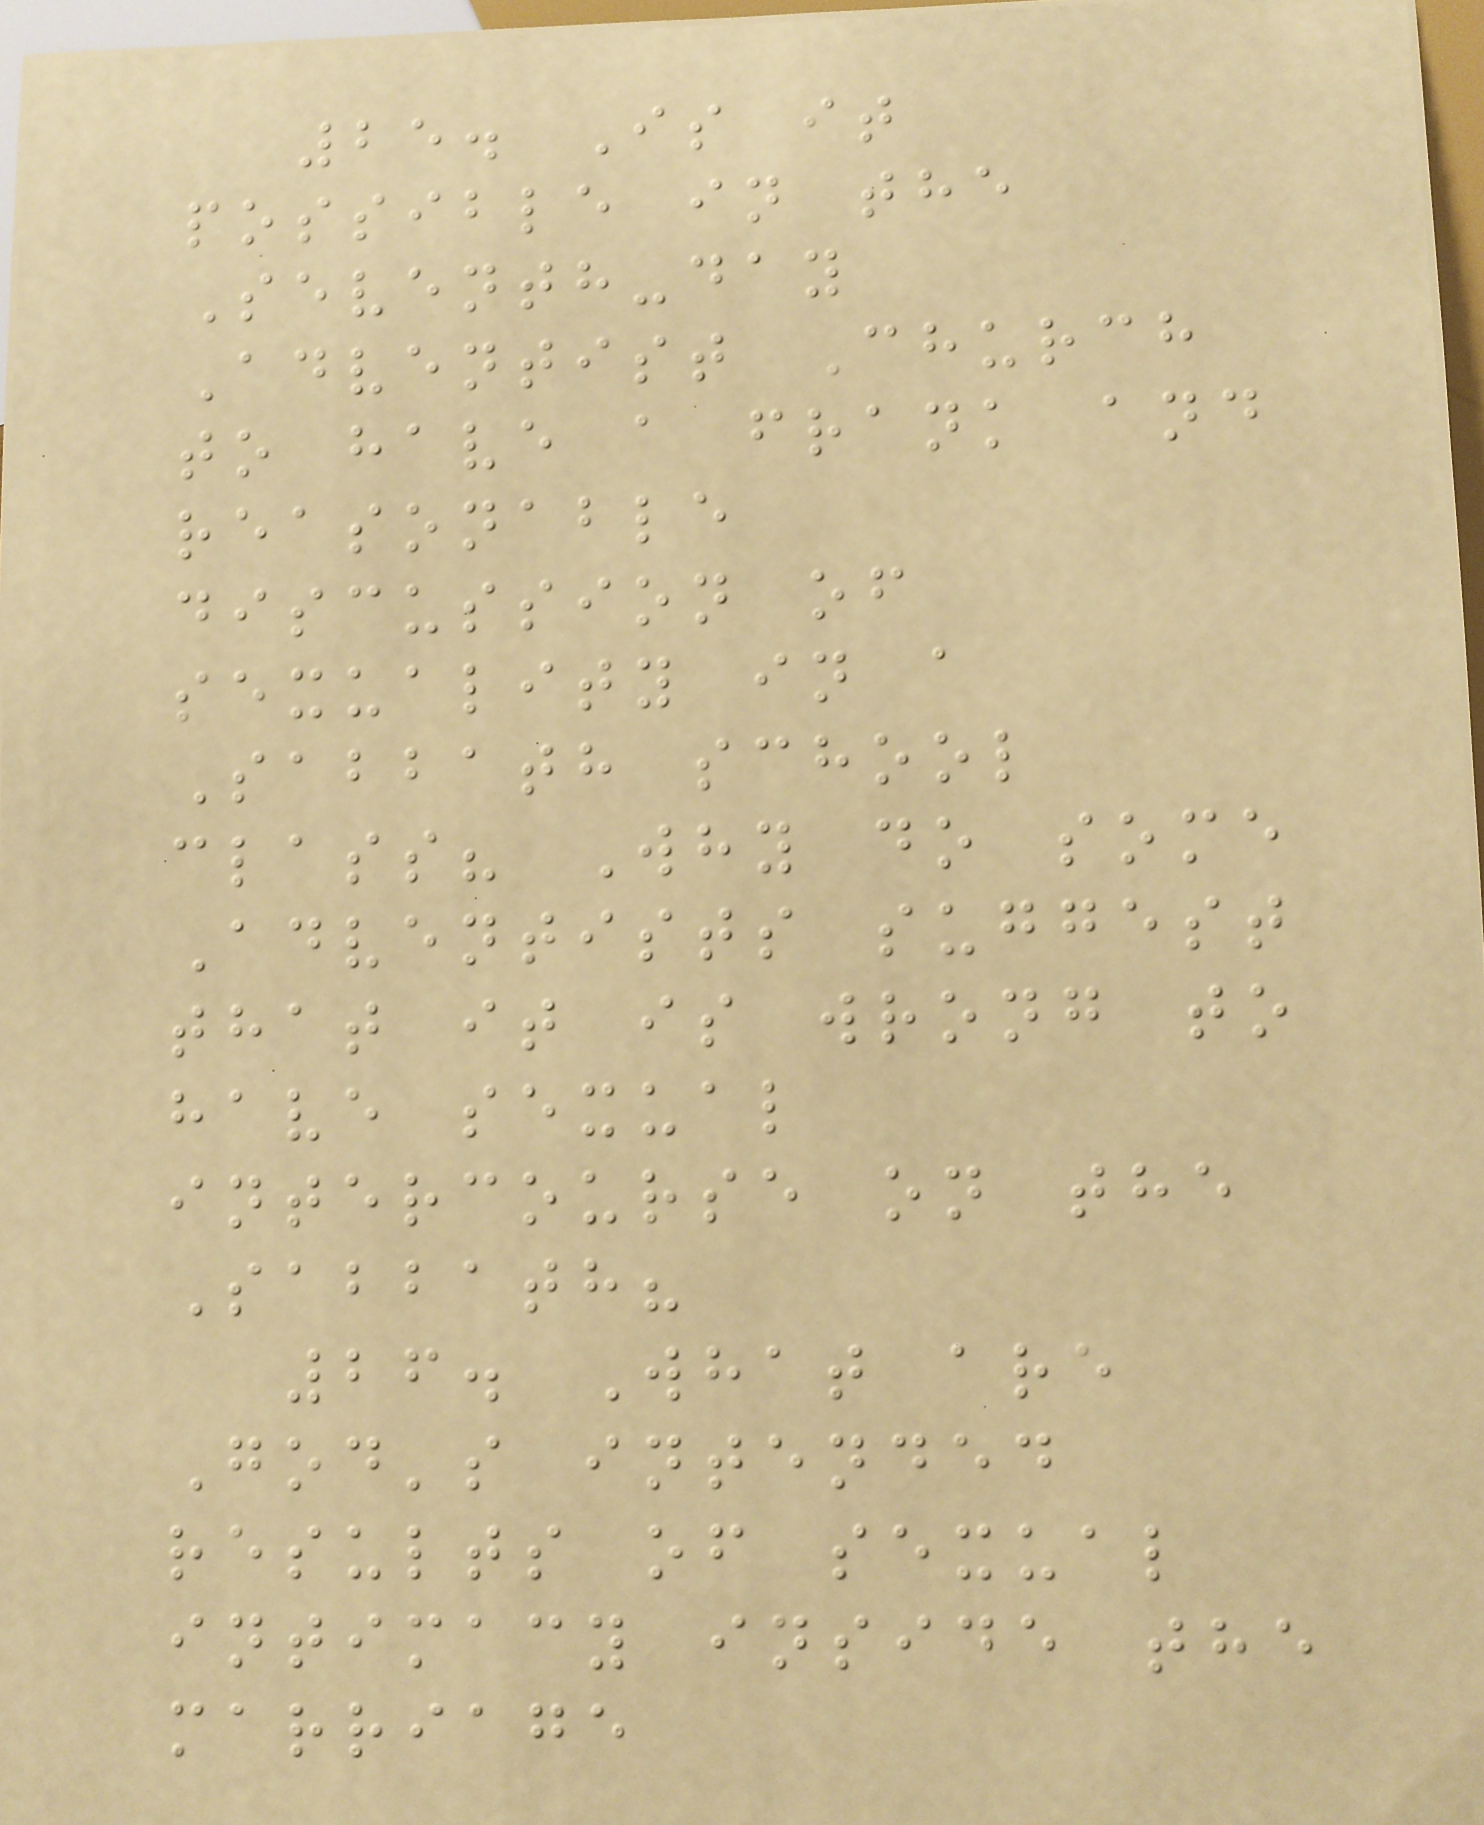25. Is it
possible in the
Seventh-day
Adventist Church
to have a frank and
reasonable
discussion of
sexuality in a
Sabbath school
class? Why do some
Adventists suggest
that it is wrong to
have sexual
intercourse on the
Sabbath?
26. What are
God's intended
results of sexual
intimacy inside the
marriage
